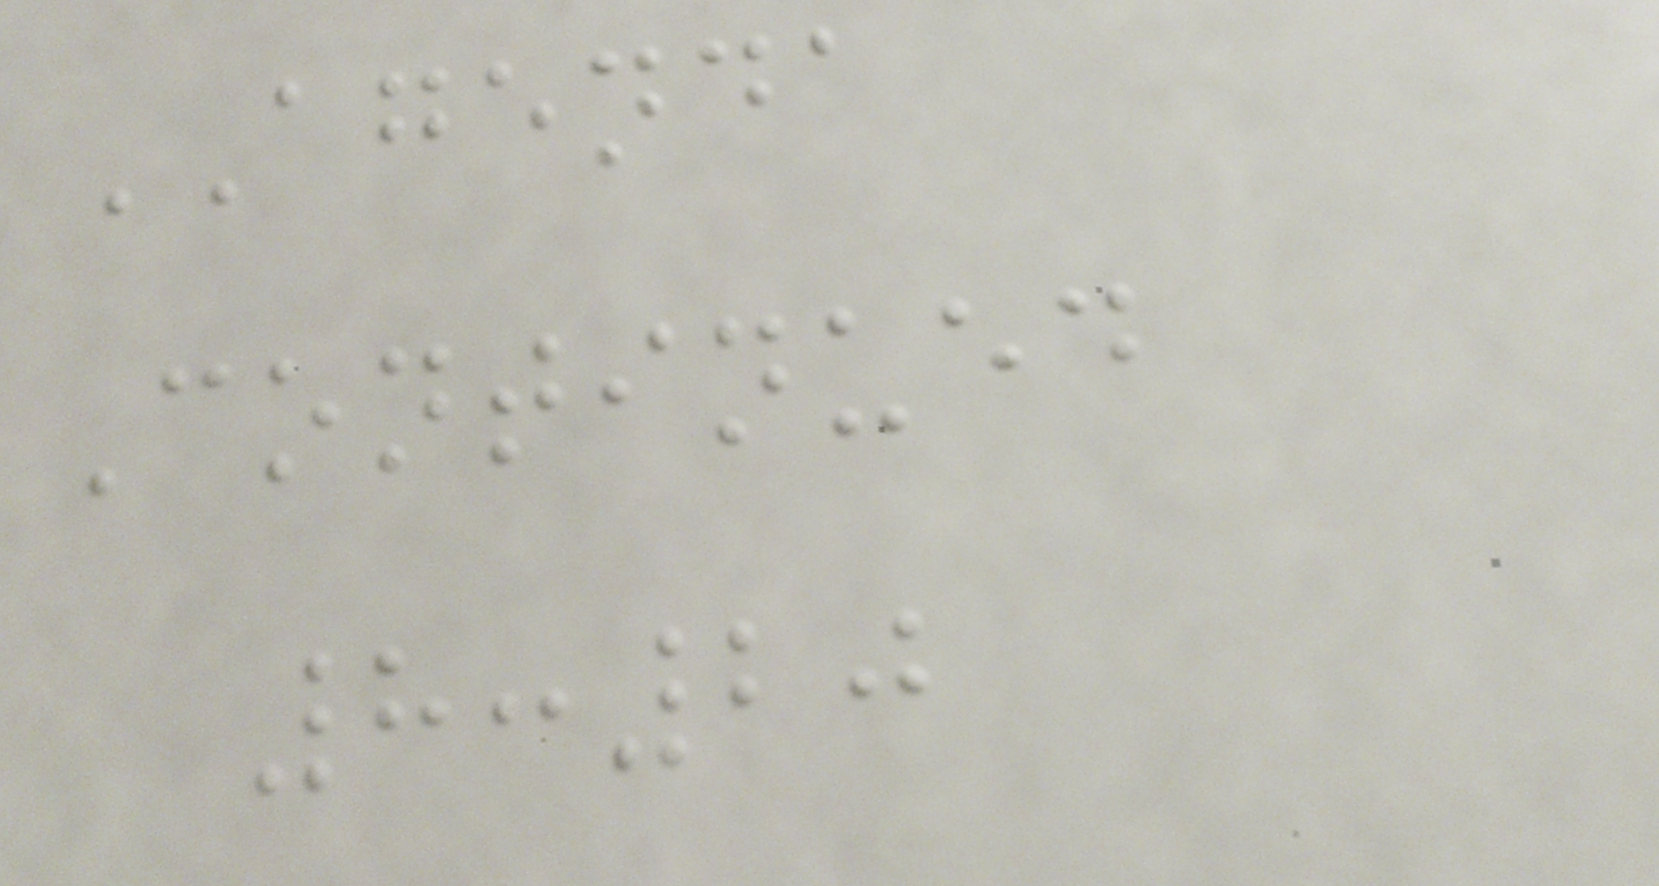AGENDA
Continued
8:20
